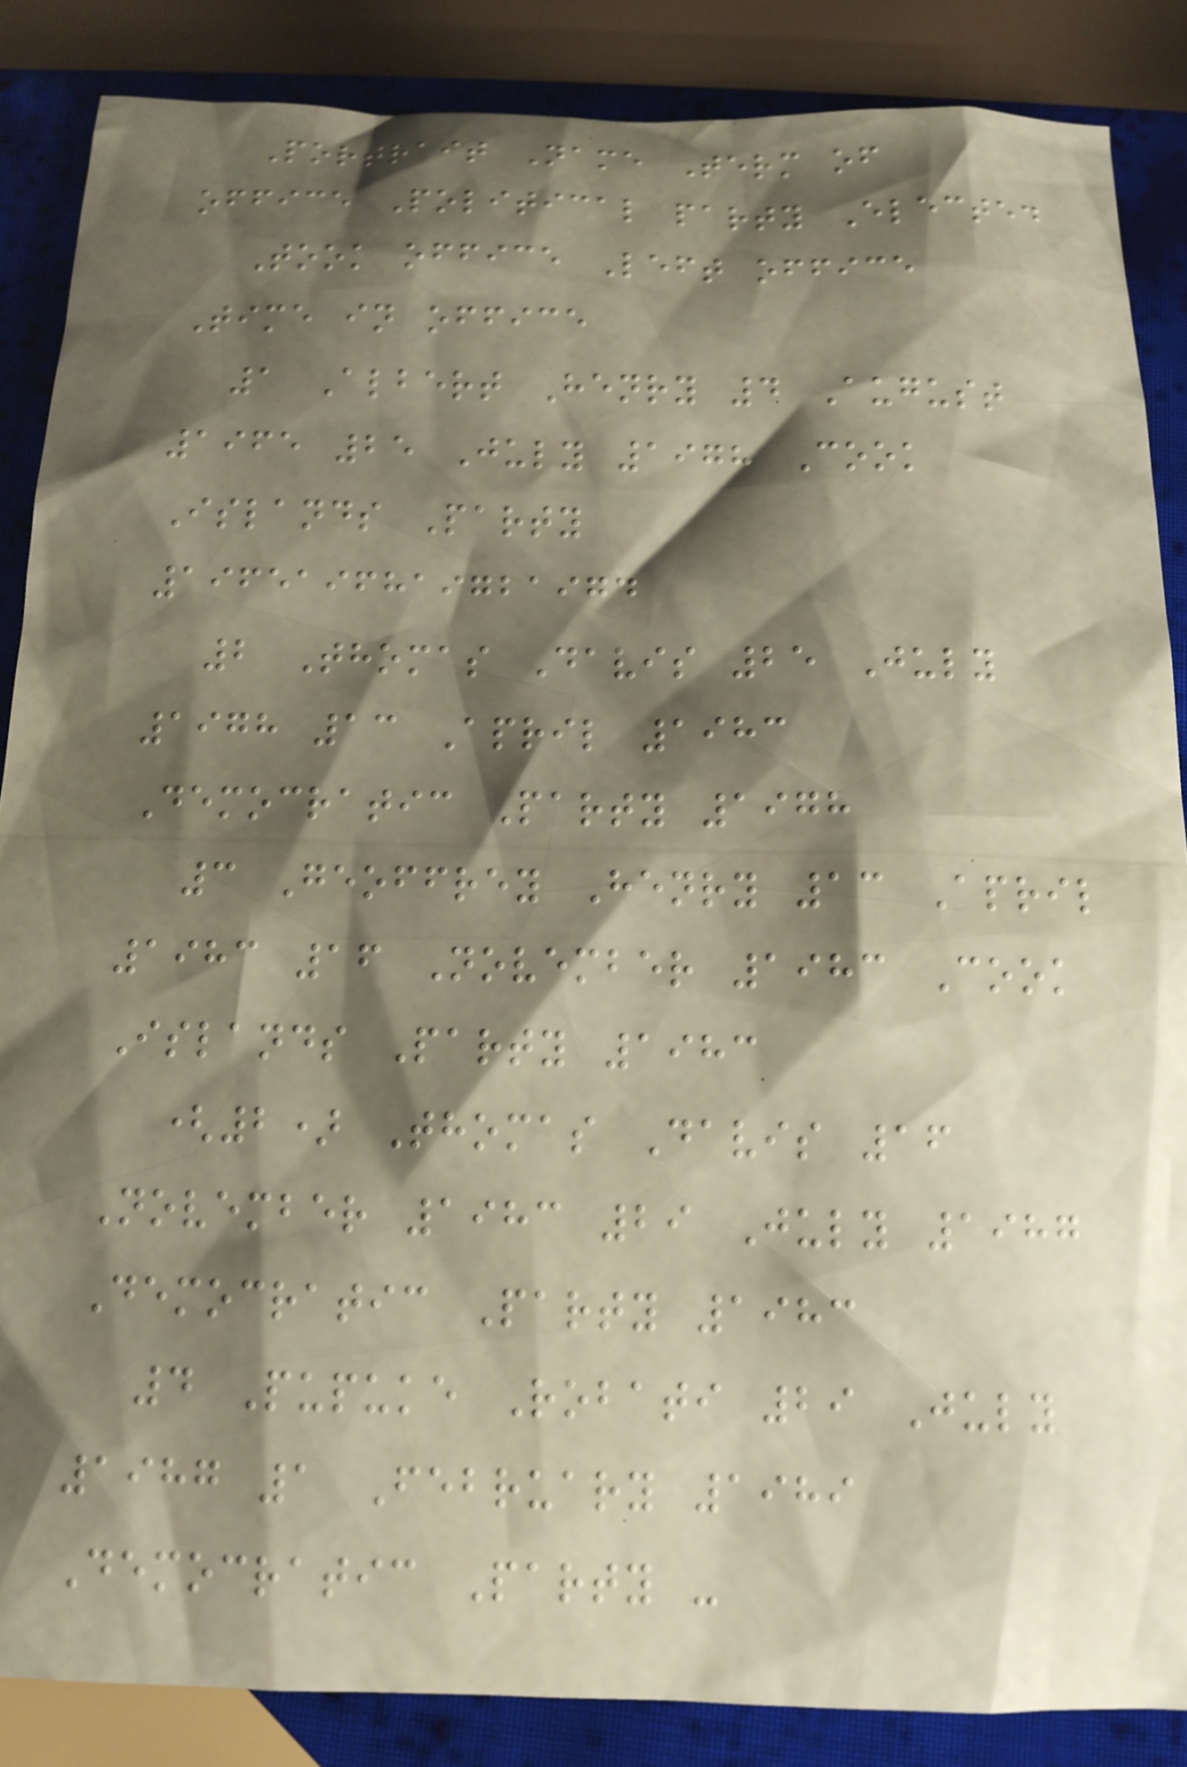Portrait Name Term of
office Political party Elected
Took office Left office
Time in office
1 Albert Henry 4 August
1965 25 July 1978 Cook
Islands Party
1965196819721974
2 Thomas Davis 25 July
1978 13 April 1983
Democratic Party 1978
3 Geoffrey Henry 13 April
1983 16 November 1983 Cook
Islands Party 1983
(2) Thomas Davis 16
November 1983 29 July 1987
Democratic Party 1983
4 Pupuke Robati 29 July
1987 1 February 1989
Democratic Party -
